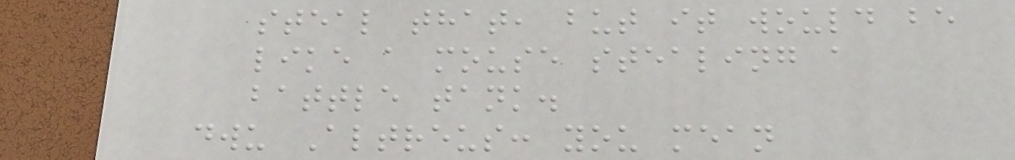steal that, but it would be
like a mouse stealing a
battle tank.
dwu Altreus: you mean
